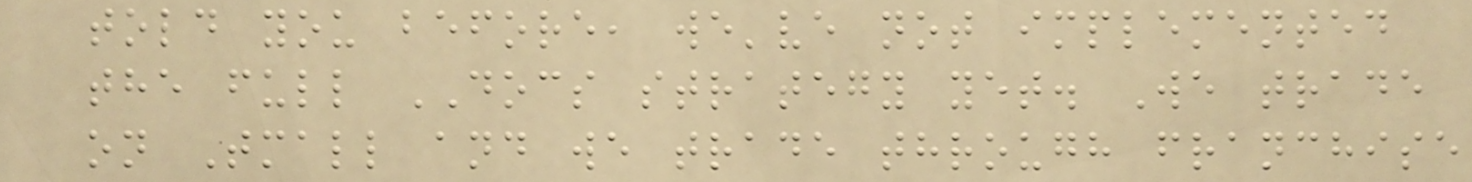told you before, we've not implemented
the full DOCS strategy yet. We trade
on Tmall and we trade through franchise
